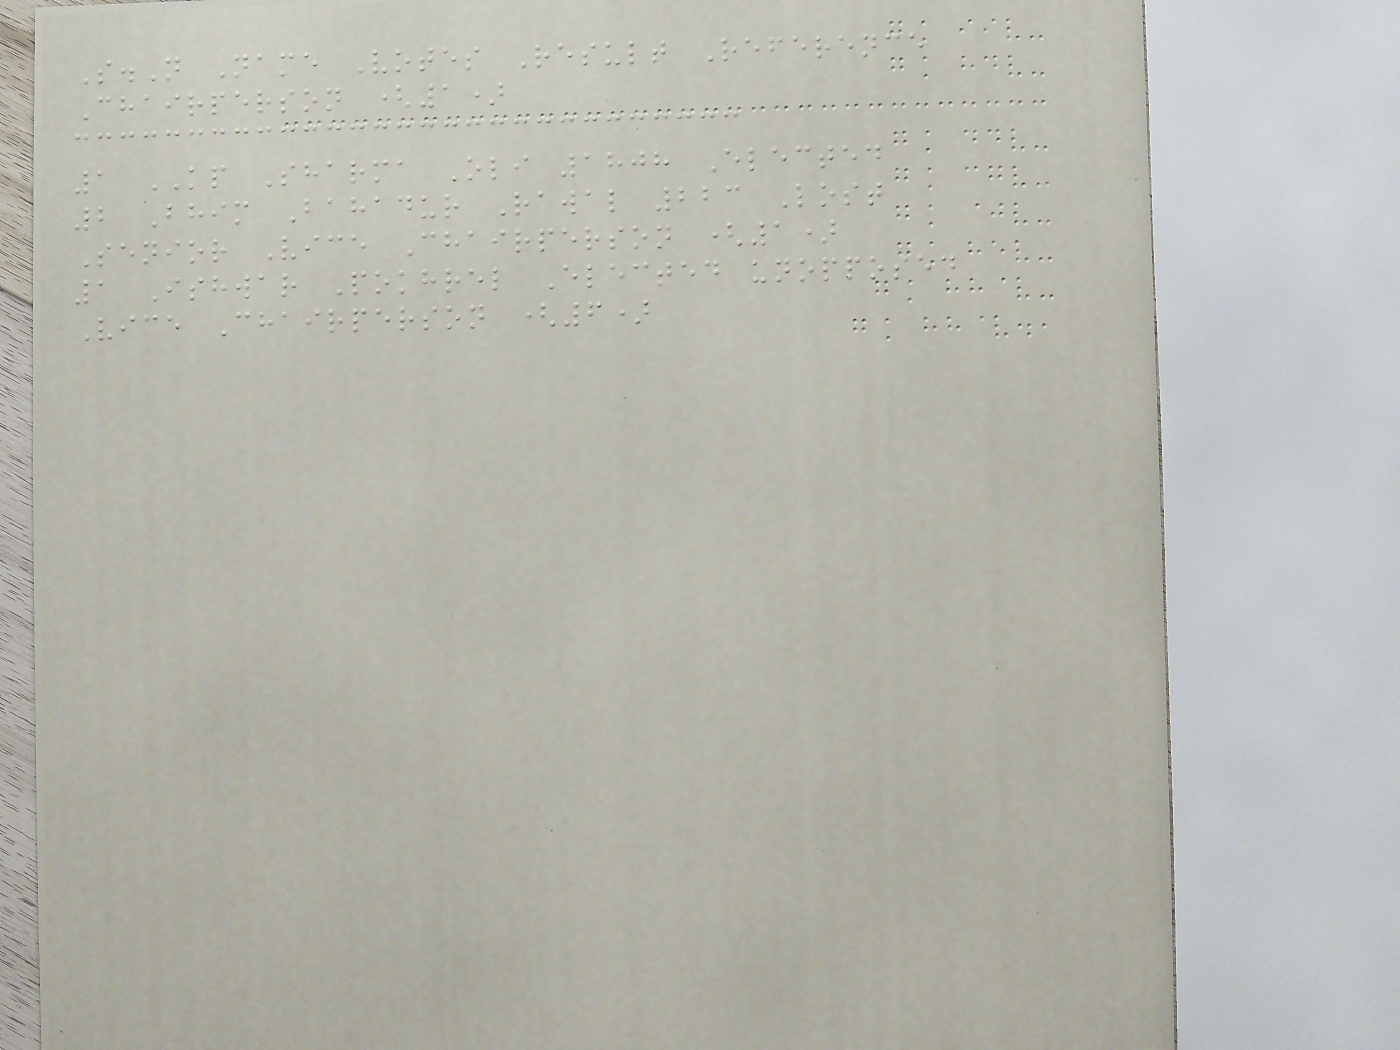S.N Name Votes Result Reference
Chairperson (1)
1 KP Sharma Oli 1808 Elected
2 Bhim Bahadur Rawal 223 Lost
Senior Vice Chairperson (1)
1 Ishwar Pokhrel Elected unopposed
Vice Chairperson (6)
